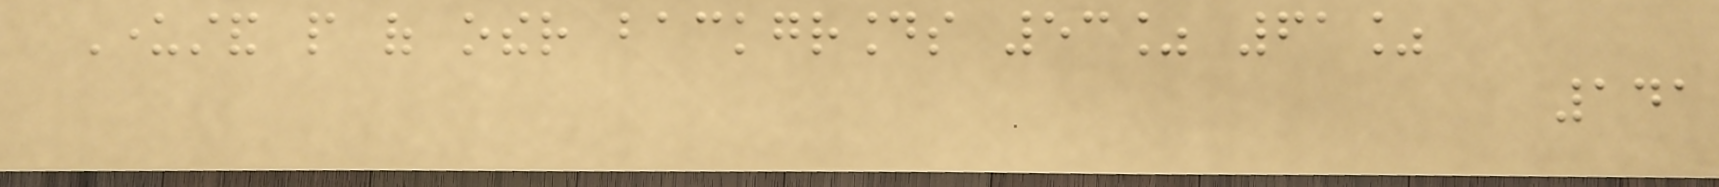Understand people of other backgrounds 53% 61%
141
